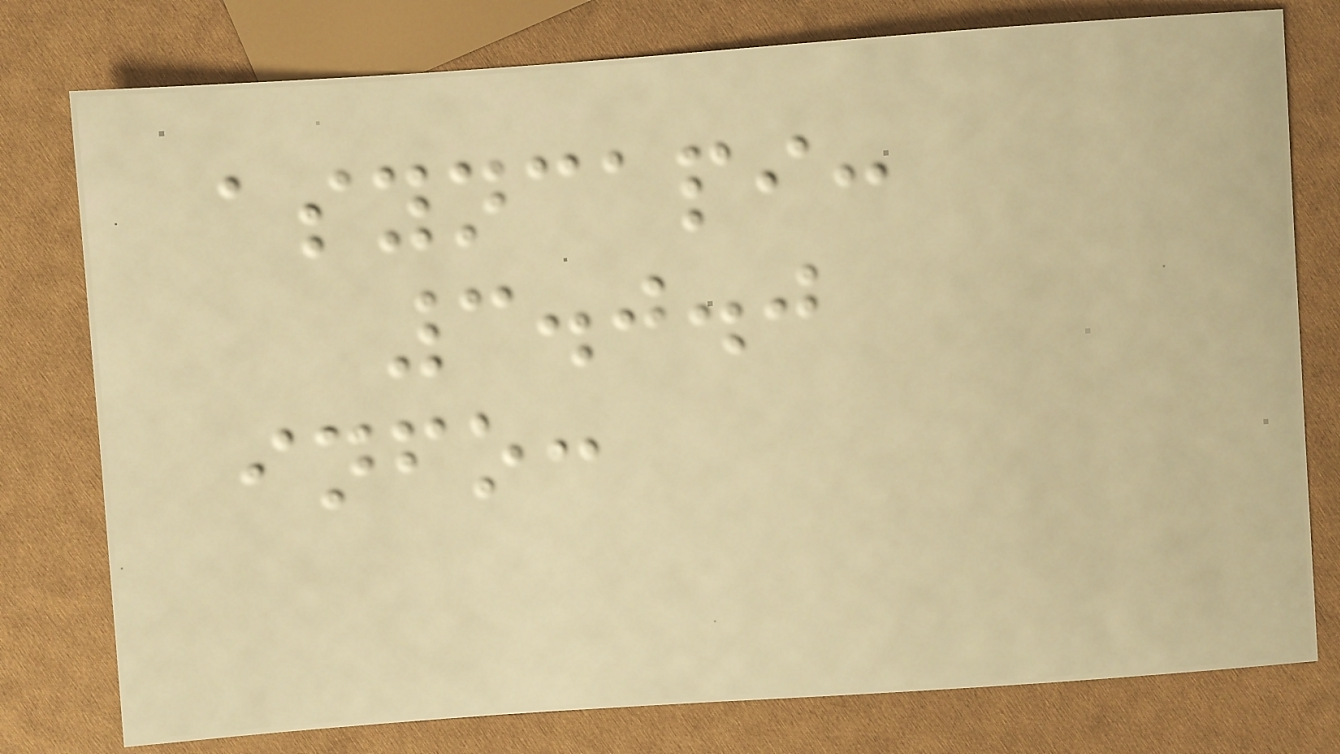asyncapi:
3.0.0
info:
